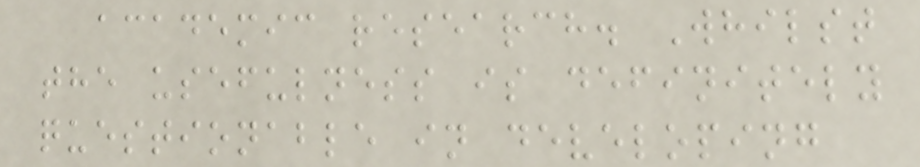academic research. Whilst
the usefulness is definitely
questionable in developing
